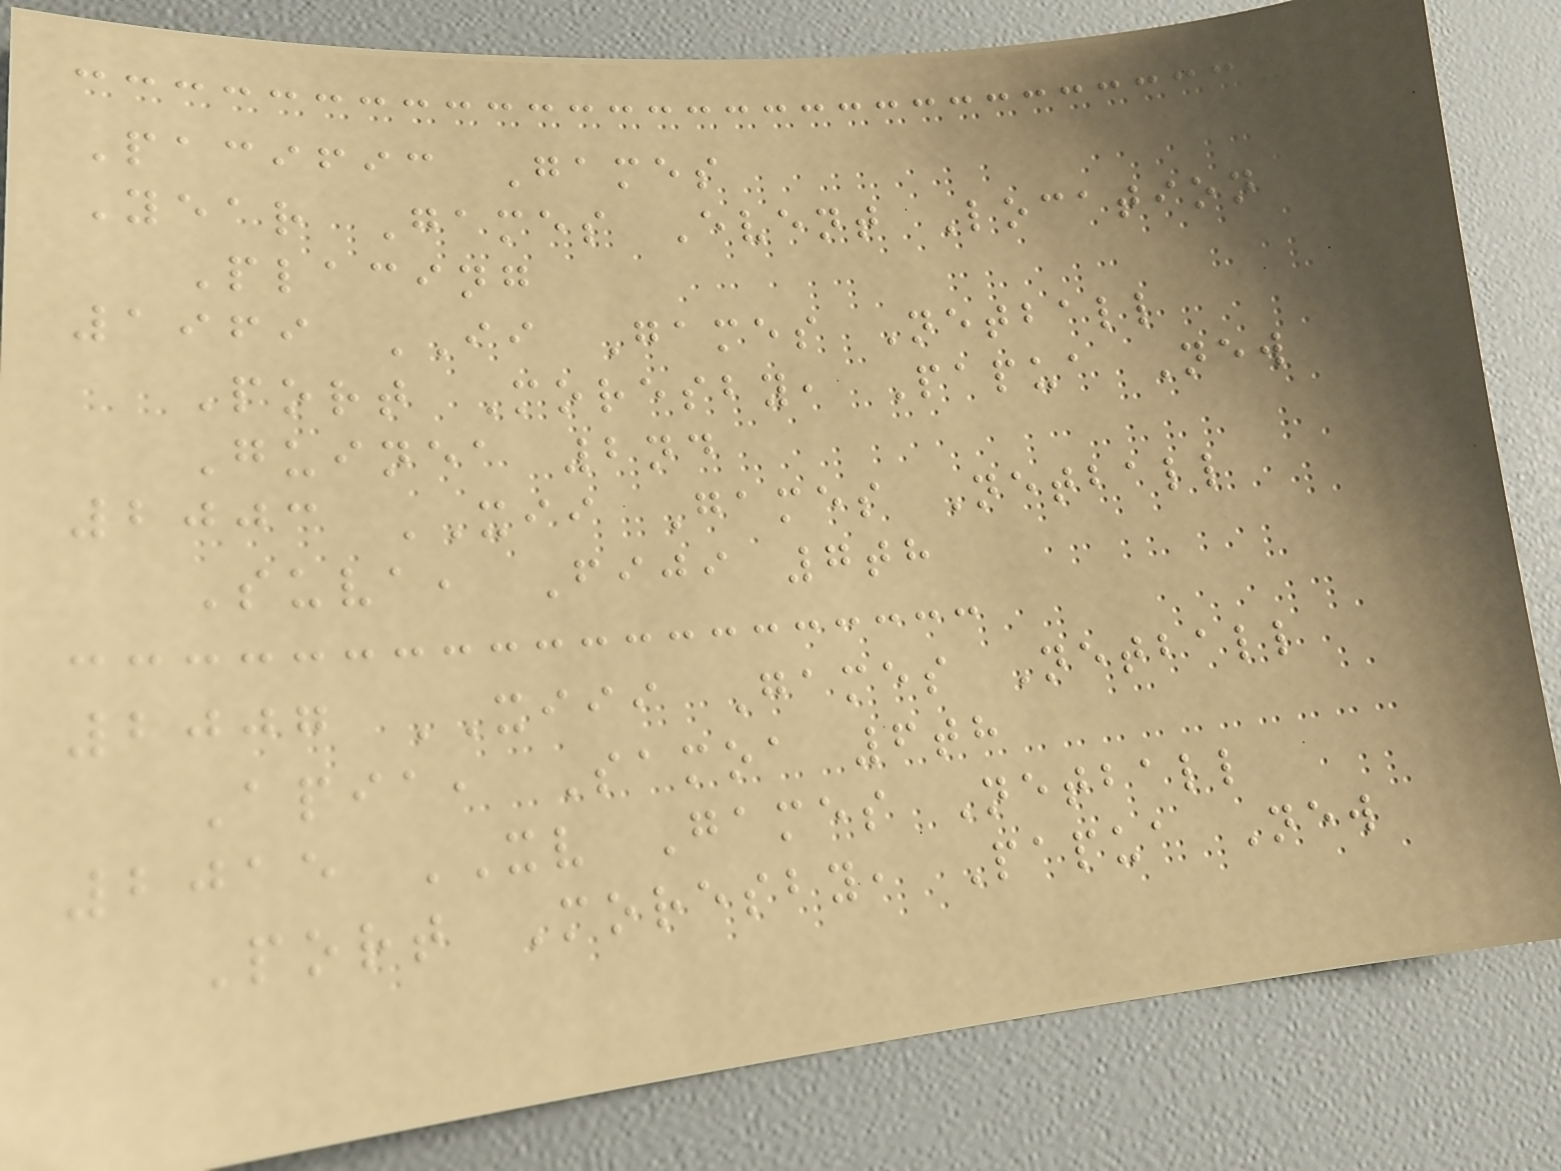Pacific Games
Year Games Event Location
Placing
1969 II Games Netball
Port Moresby, Papua New
Guinea 2nd
2003 XII Games Netball
Suva, Fiji 7th
2007 XIII Games Netball
Apia, Samoa 6th
2015 XV Games Netball
Port Moresby, Papua New
